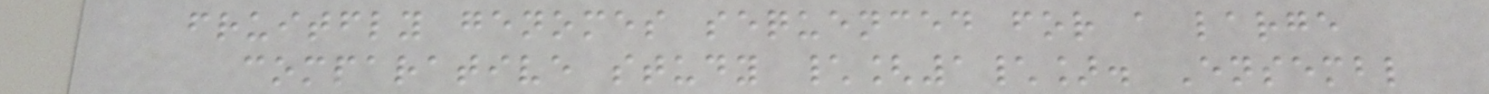fruitfly genomes sequenced for a large
comparative study \[1\]. Ensembl
